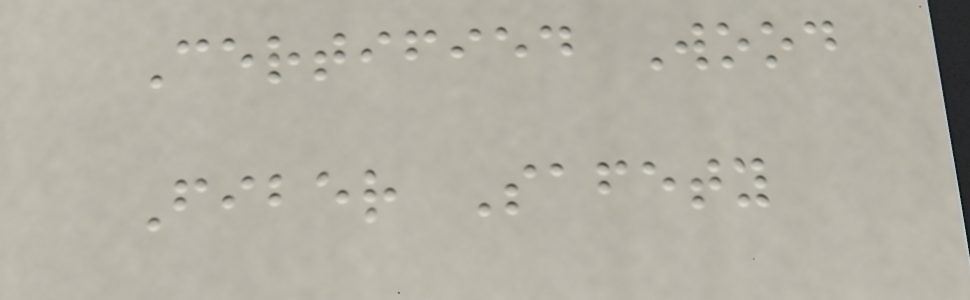Certified Wood
Fiber Safety
